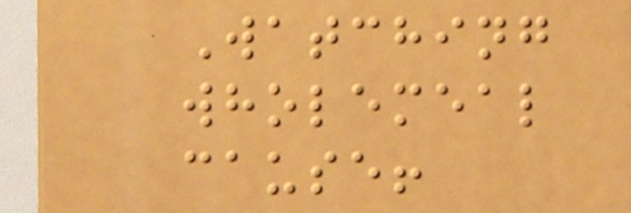Watching
wholemeal
cause!
